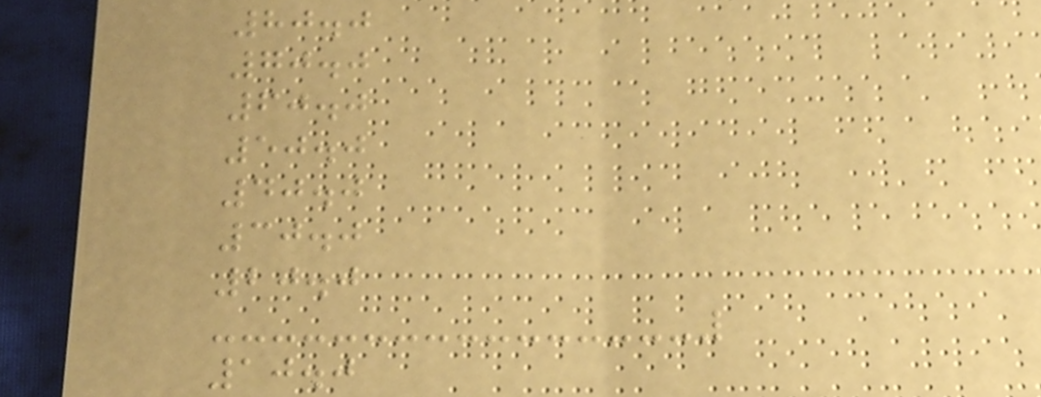80.0
70.0
60.0
50.0
40.0
30.0
20.0
10.0
